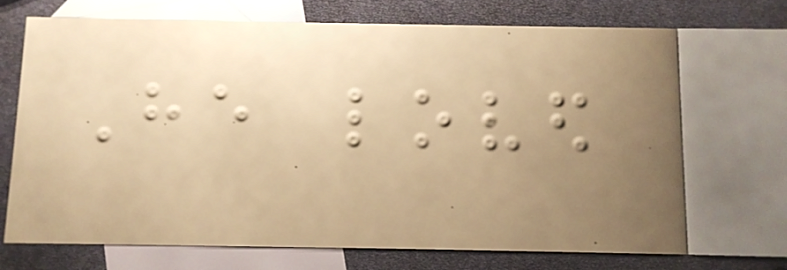He loved
